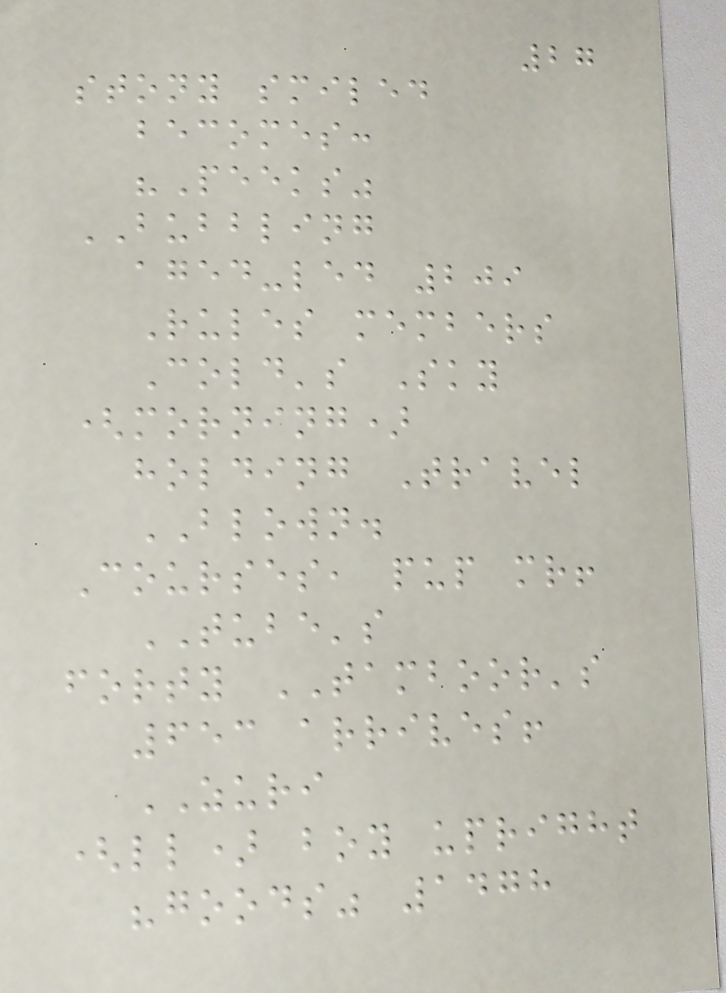27
stony smiled
becomes:
"Peeks"
BUBBLING
aged-led 209
Rules members
Cold's Sky
(morning)
holding Travel
BLOWN.
Courses, pup mr!
TUBE's
forty TAMBOOR's
653 arrives!
ZURI
(ll) boy upright
"goods" 1478
